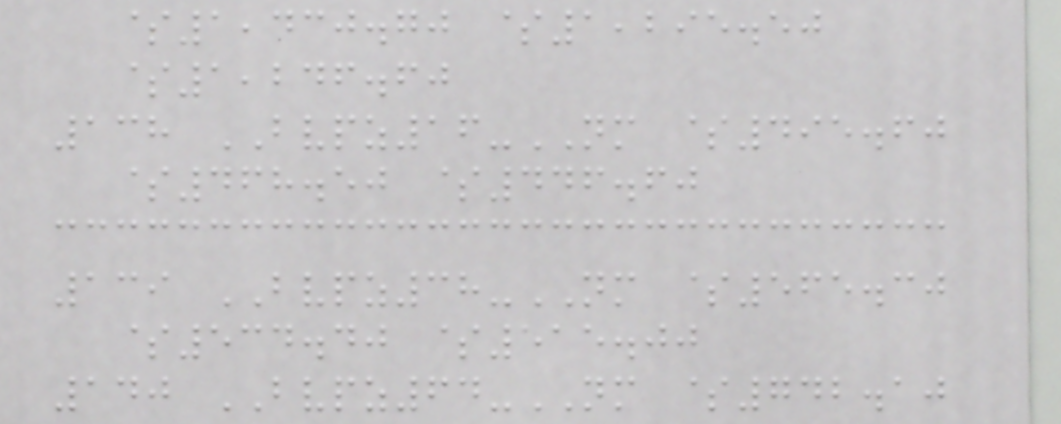$1,430.70 $1,295.50
$1,246.60
138 BVPZ16-NM $495.60
$468.50 $446.60
139 BVPZ38-NM $565.30
$534.40 $515.00
140 BVPZ64-NM $742.10
